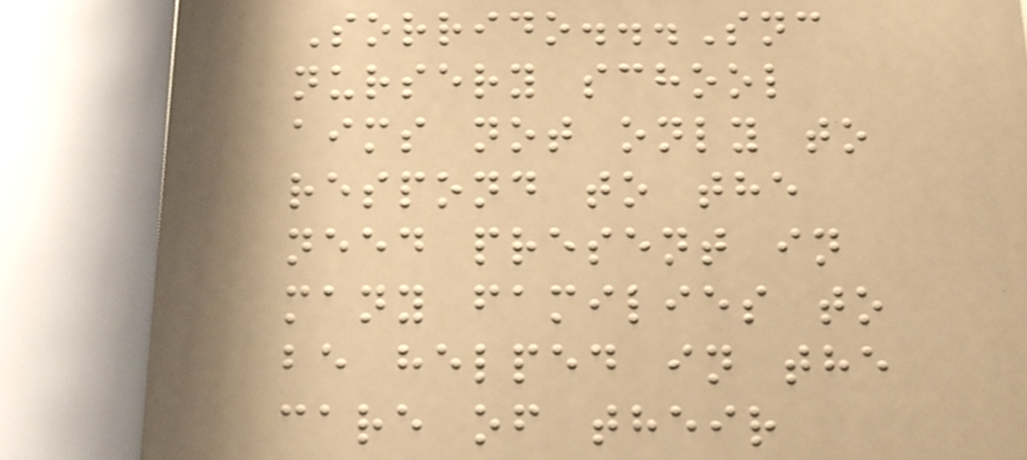Sorrido...Snc
nursery school
aims not only to
respond to the
need present in
many families to
be helped in the
care of their
